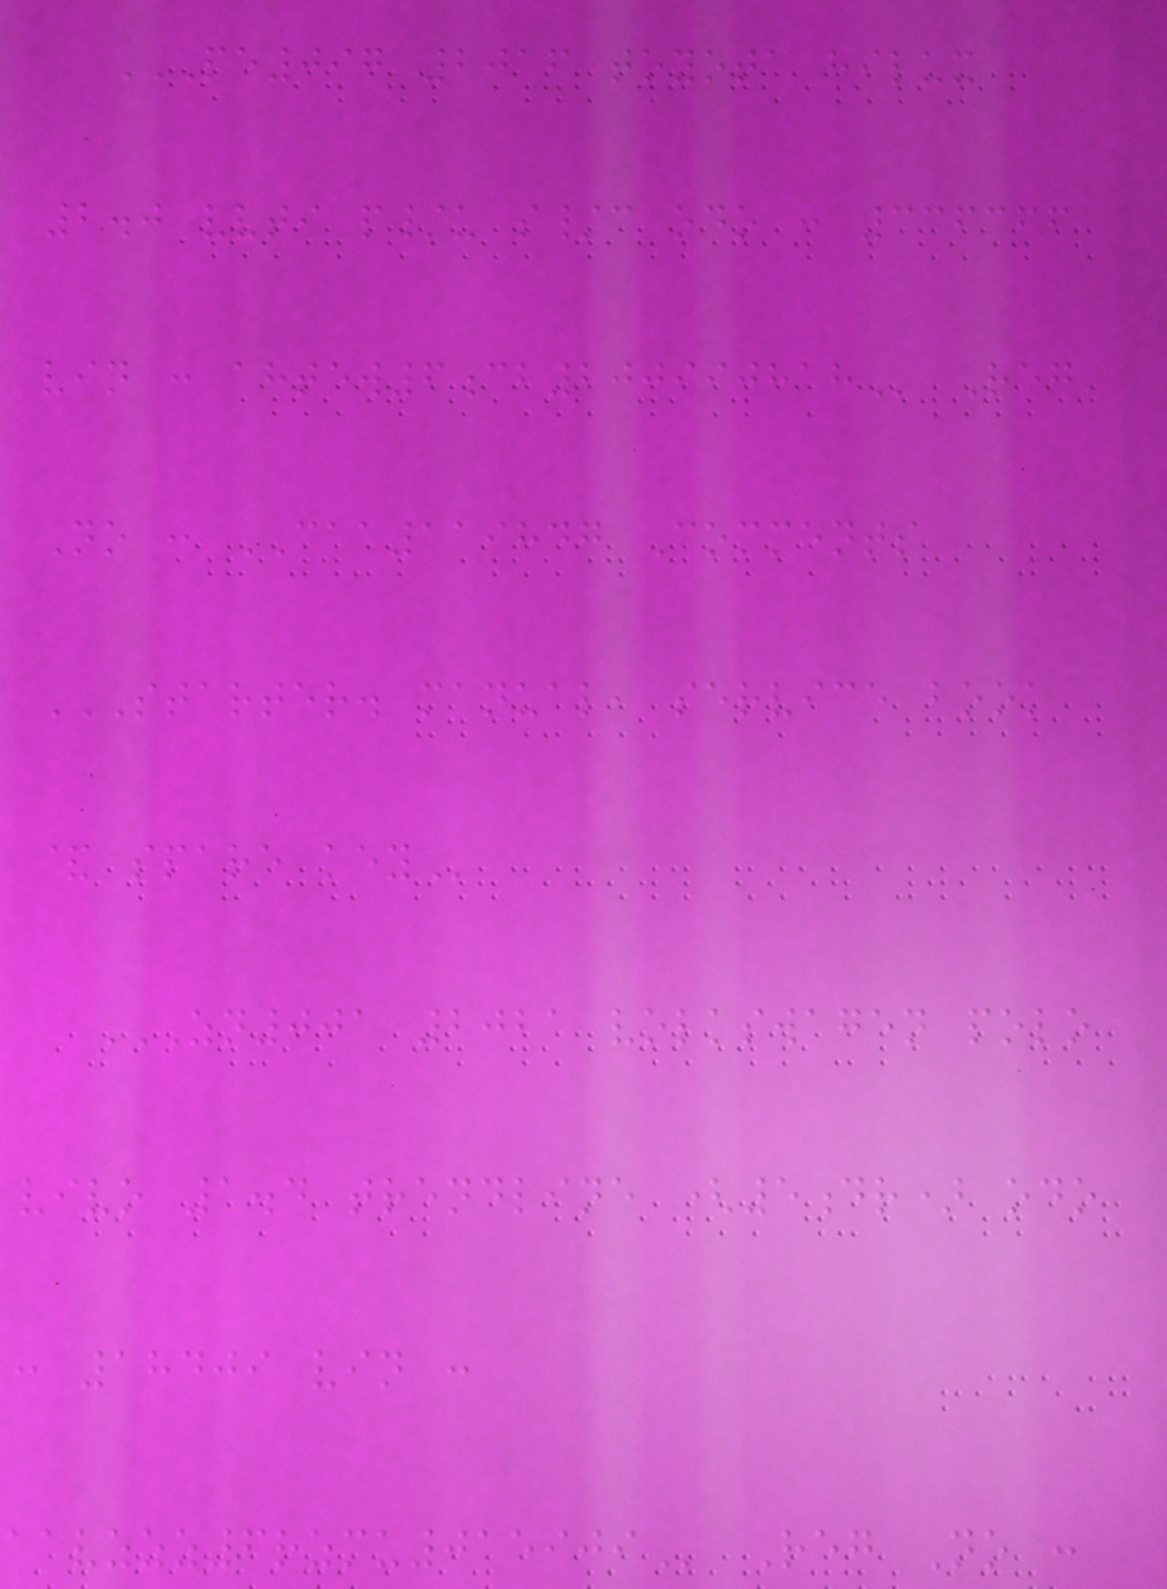PE097 2016 TOYOTA HILUX
2.0 VVTI P/U S/C ODO : 336366
VIN : AHTEW6CB200990818 Reg
No : CAA119847 Comments
STARTER. MANUAL, SERVICE BOOK
& SPARE KEY
ZN001 2021 VOLKSWAGEN POLO
VIVO 1.4 TRENDLINE (5DR) ODO
: 18409 VIN :
AAVZZZ6RZMU015909 Reg No :
